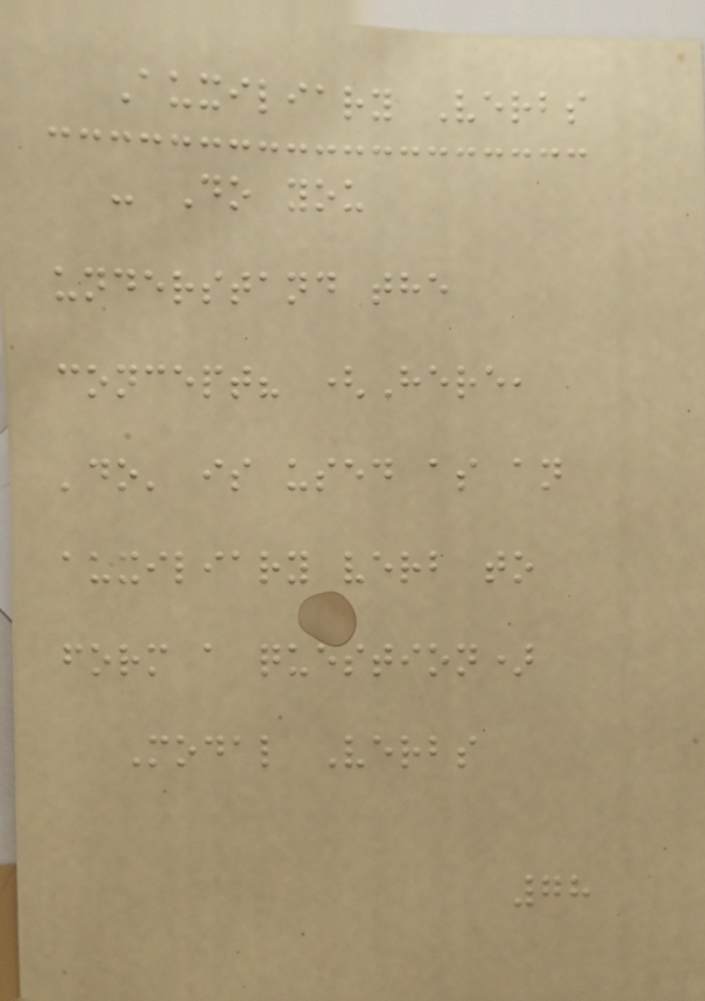Auxiliary Verbs
- Do you
understand the
concept? (Here,
'do' is used as an
auxiliary verb to
form a question)
Modal Verbs
78
